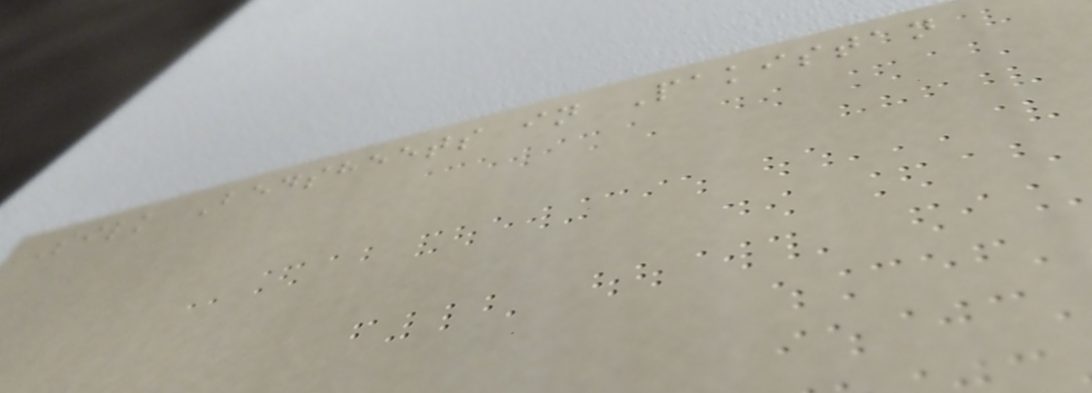Silk Bedsheets in Pakistan
